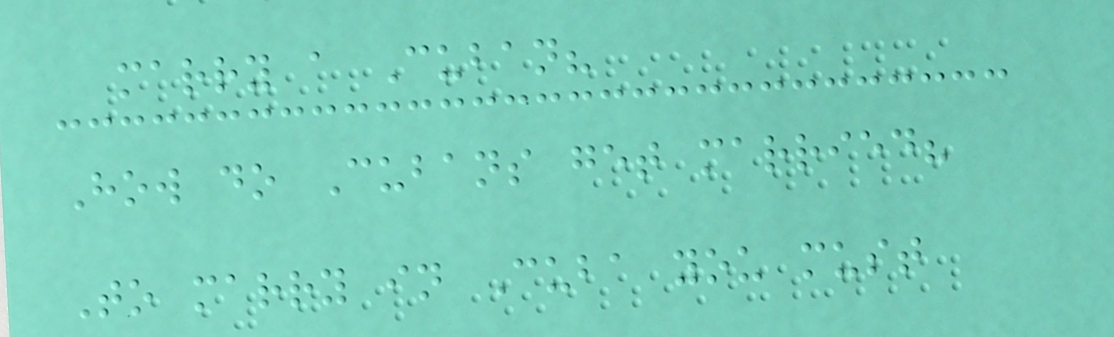marry a Cuban?
How do Cubans get married?
To marry in Cuba you must
